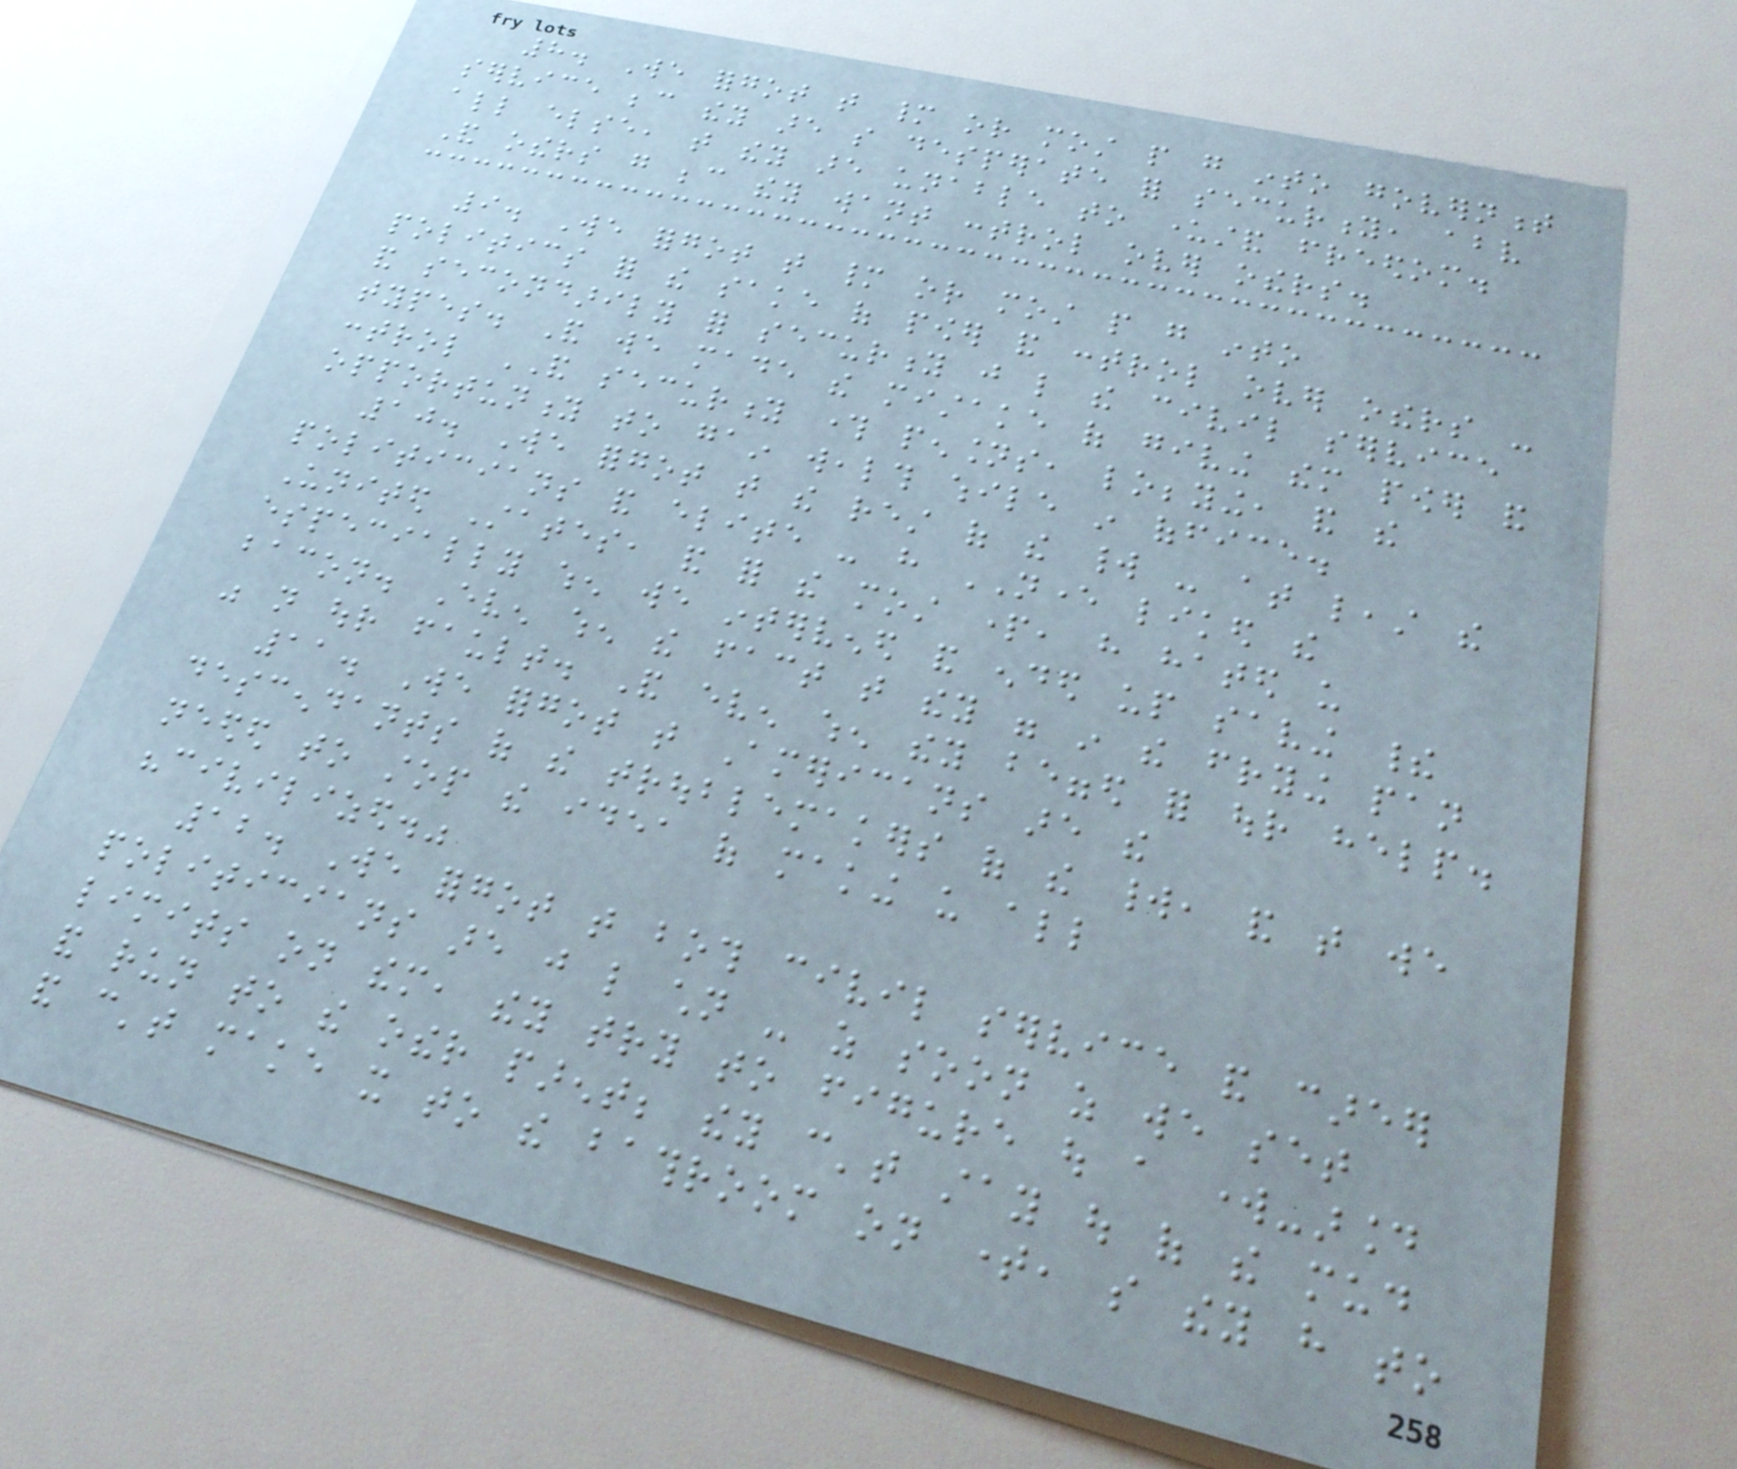8. We forgot that many or most people go into government
service because they are so desperate for security, above
all else, that they are unable to understand freedom.
And others go because they want control over others.
9. We forgot that many or most people go into
politics for the sake of power and control over others -
and secondarily for security just like the civil service
types. And we made the mistake of giving them power and
control AND security through pensions, lobbying, and the
opportunity to gain wealth while in office.
10. We forgot that the rest of the world - at least the
politicians and elite - have NEVER liked the
United States, and for the most part, have hated us
especially when we intervened and ended up saving their
bacon. Even when the fact that they were in the frying pan
was not our fault. And even when they begged for our help.
11. We forgot that Americans are the
descendants of the troublemakers of the world, and that we
needed to stop the idea of making us all
"civilized."
12. We forgot that both civil service and career
politicians are just like children - as soon as we set
limits on them, they try to figure out a work-around
and run to the other parent; they can't stay out of the mud
and can't make it to the bathroom on time, so they have to
